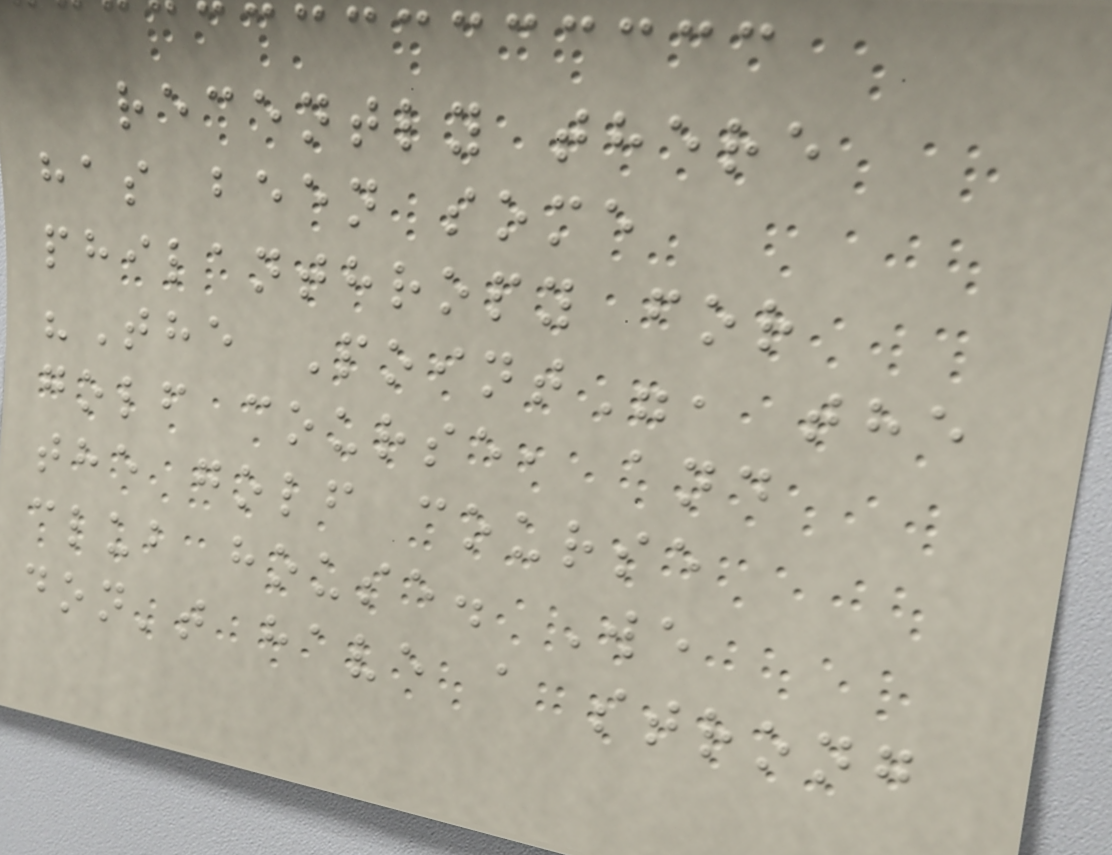recently there
has been some
philanthropy for
"The Point", the
golf course, and
the golf course
club house. We
don't have a strong
